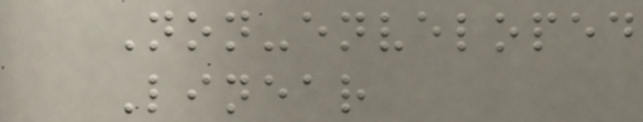Non-enveloped
Linear
